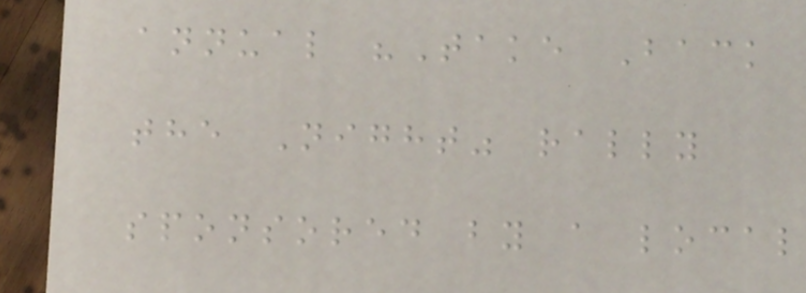annual "Take Back
the Night" rally
sponsored by a local
